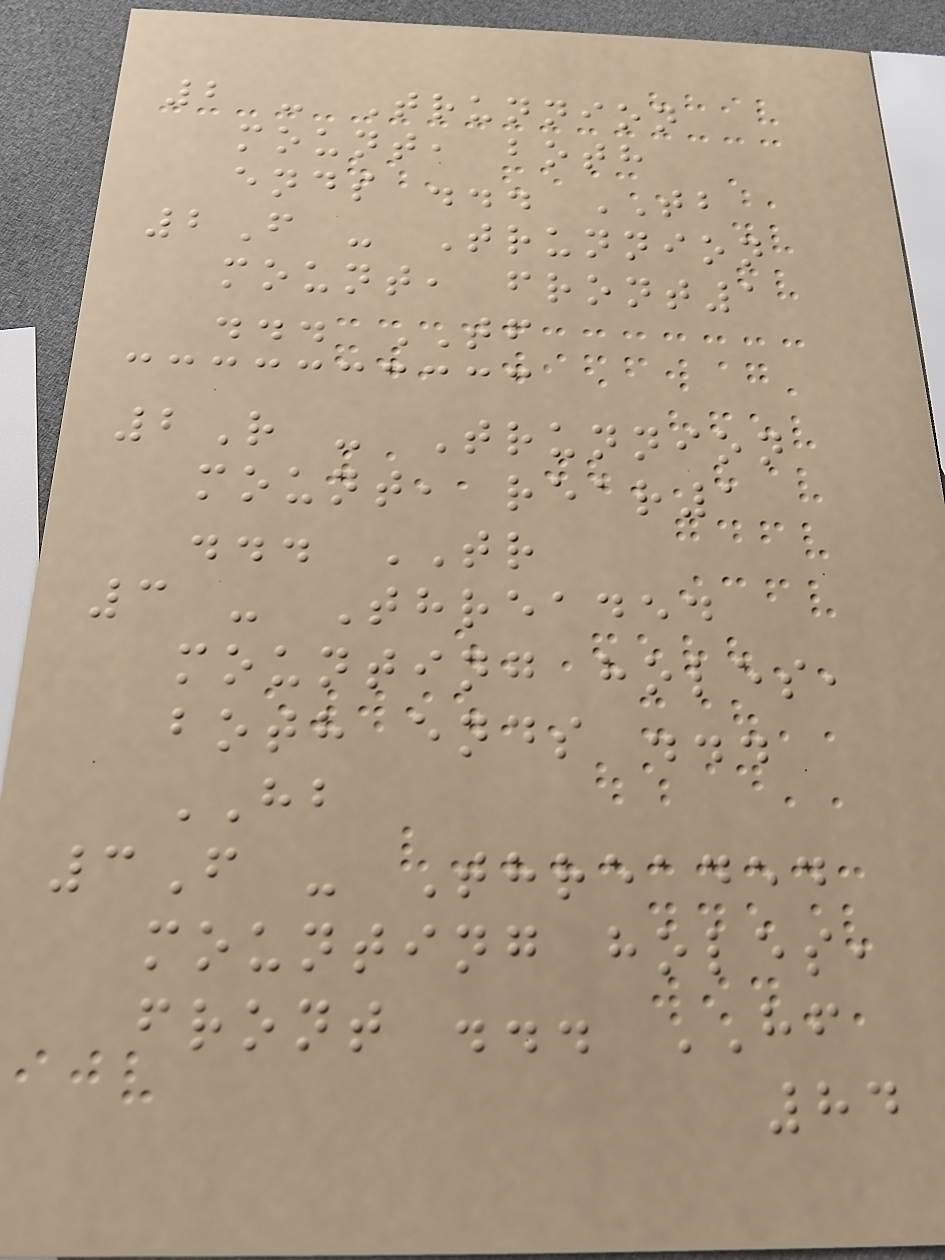2 - Trunnion
mount, both
ends ... TB
2F - Trunnion
mount, front1
... TF
2R - Trunnion
mount, rear1
... TR
3 - Threaded
mounting holes,
both ends ...
HB
3F - Threaded
mounting holes,
front ... HF
84
